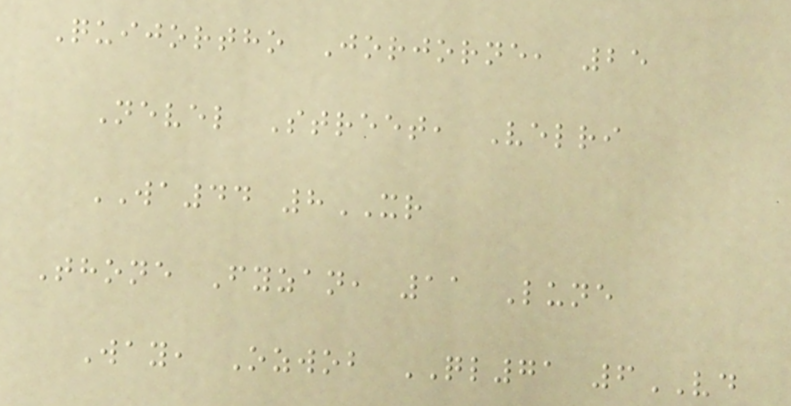Quijortho Jorjorne, 25
Nevel Street, Velri
WA44 8XR
Thone Fyzan, 11 Lune
Way, Ozwob QL71 6VD
